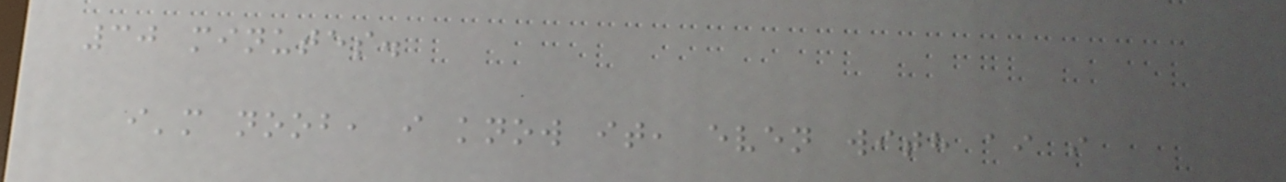30 minutes.
i'm noob, i know it, even with ai i
